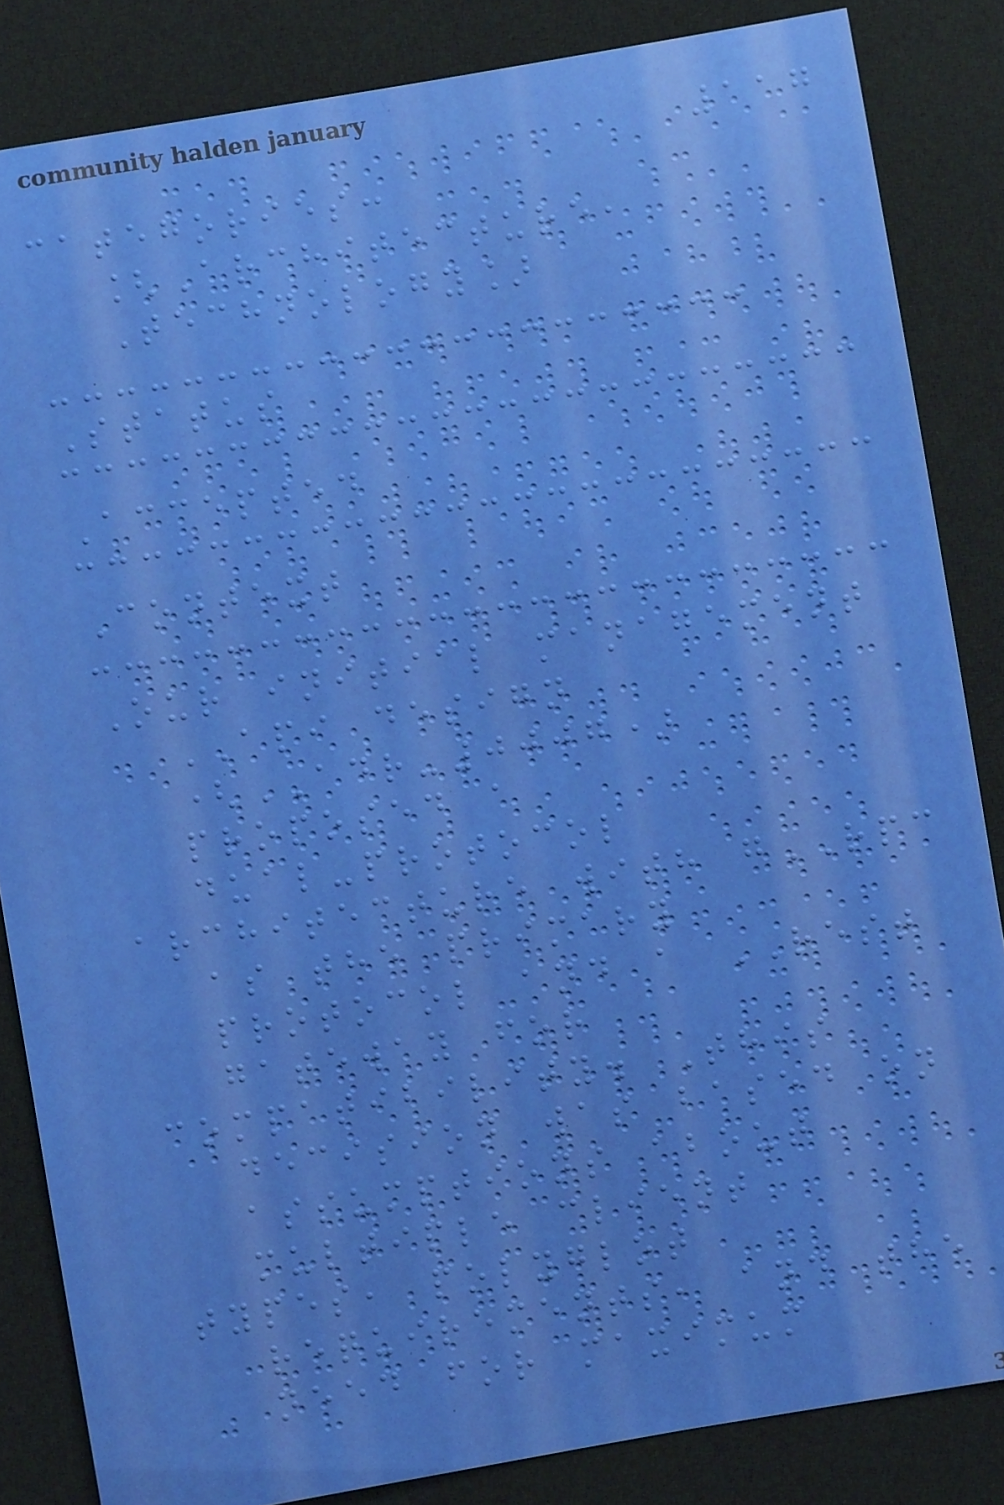117
categories:
[Architecture,
Technology]
Status
Accepted
Context
Our initial management
API design
(ADR-0007)
proposed a
dual-protocol
architecture with gRPC
as the primary
protocol and a REST
gateway for
compatibility. This
decision was based on
assumptions about
multiple client
types, polyglot
requirements, and the
need for maximum
